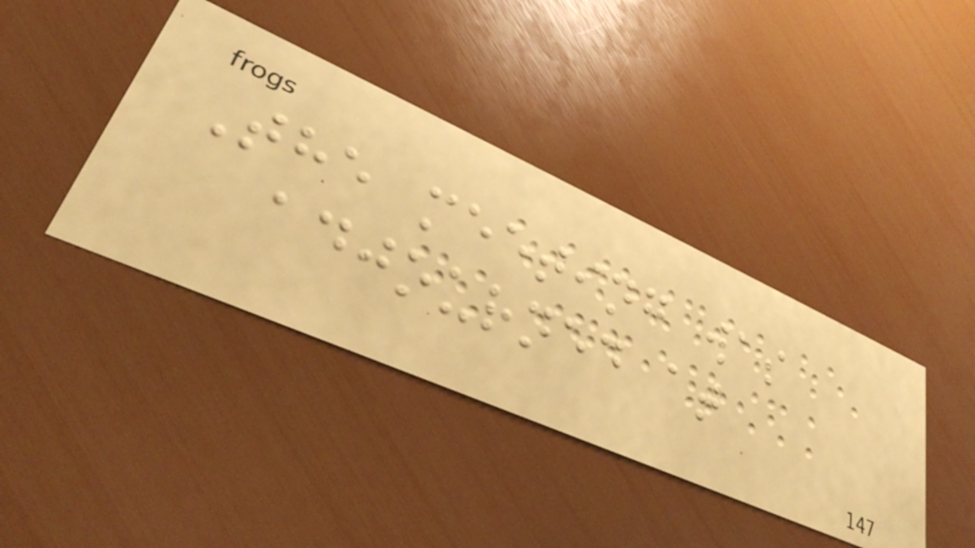The meeting was
adjourned at
